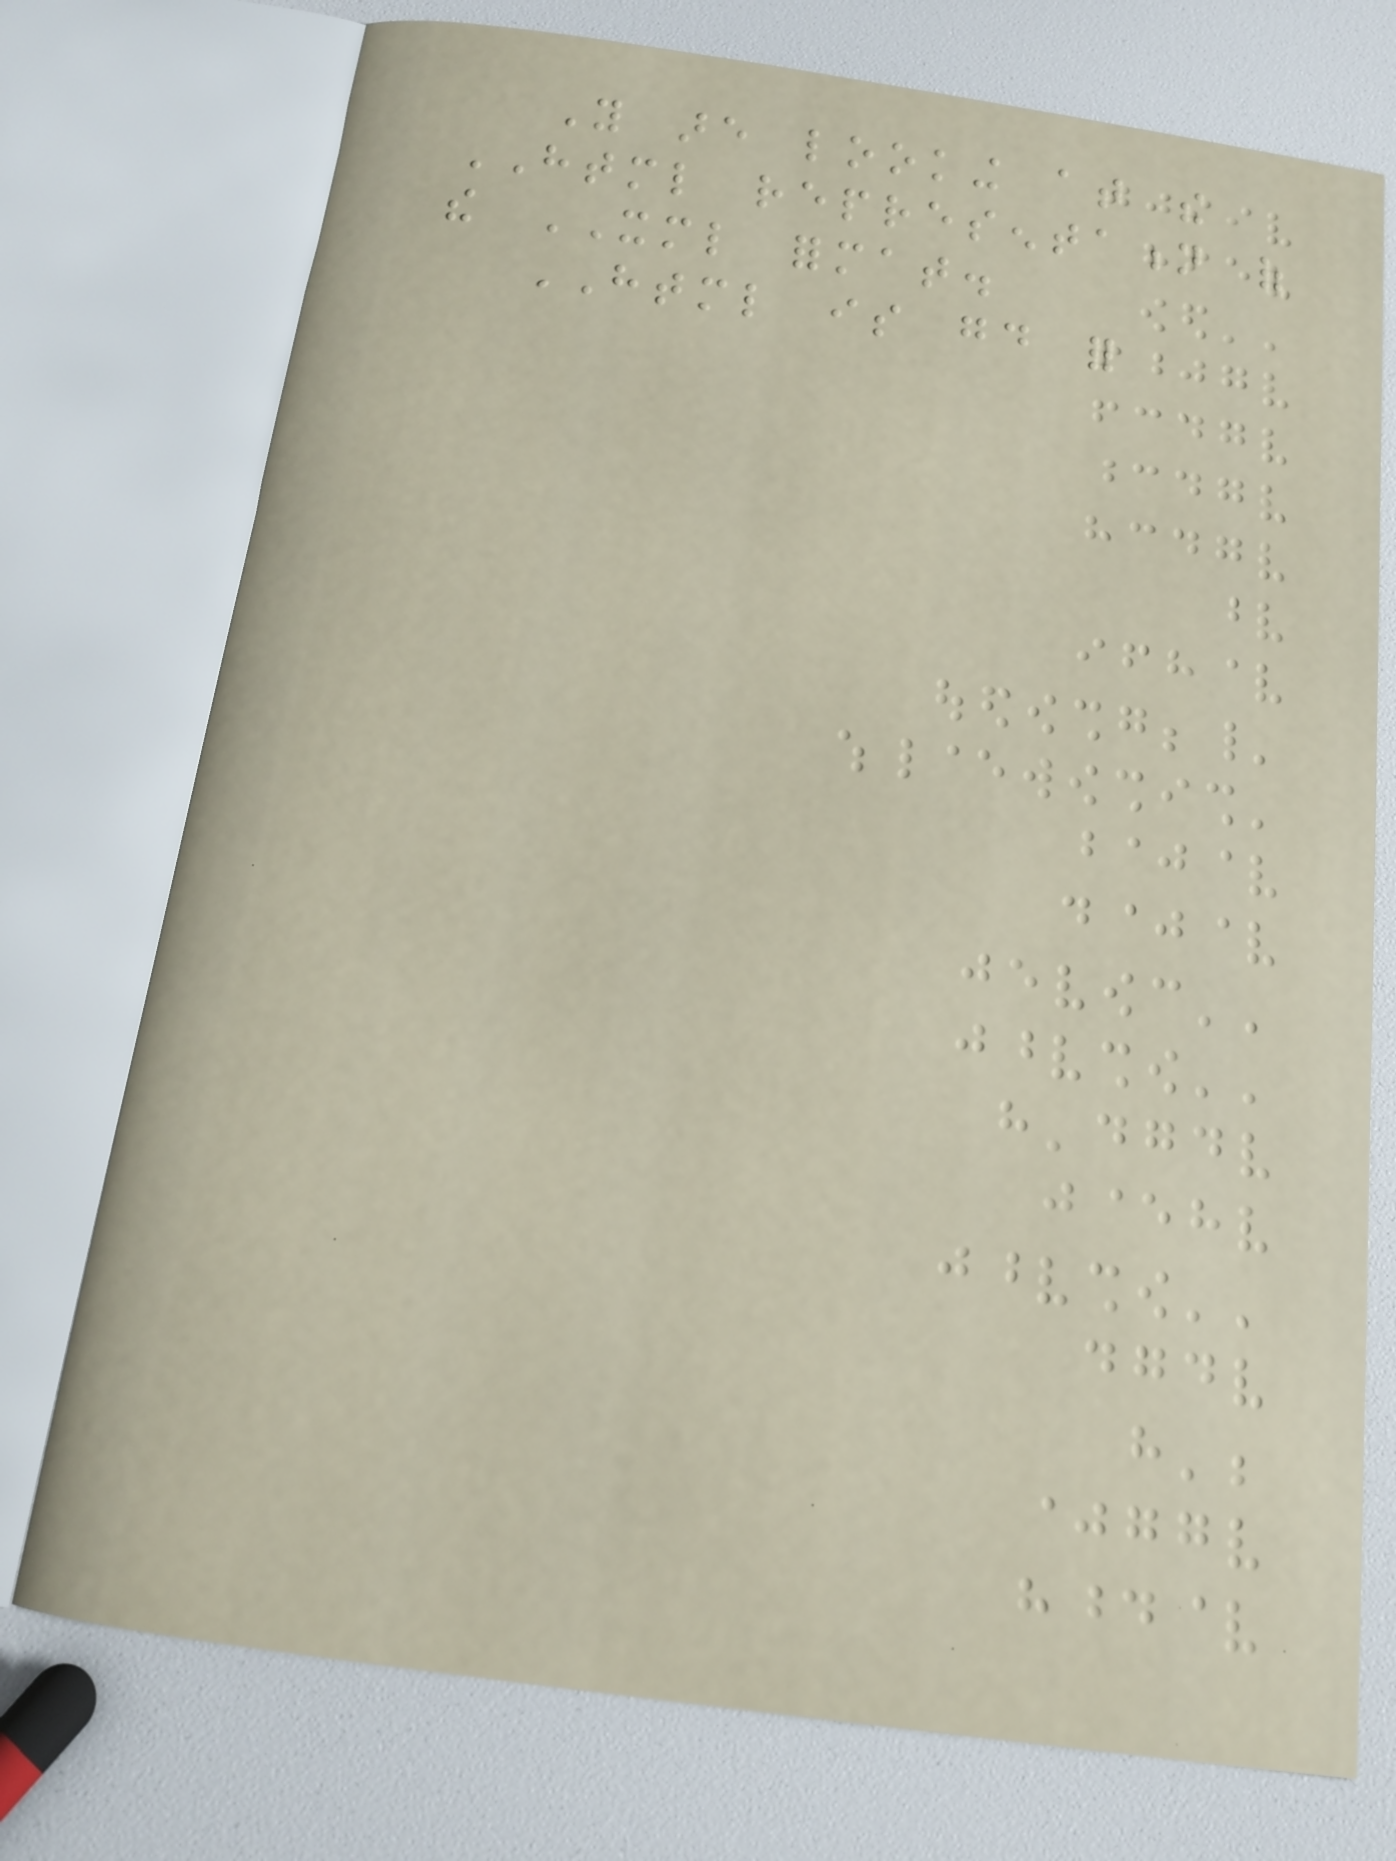You are looking at the
HTML representation of
the XML format.
HTML is good for
